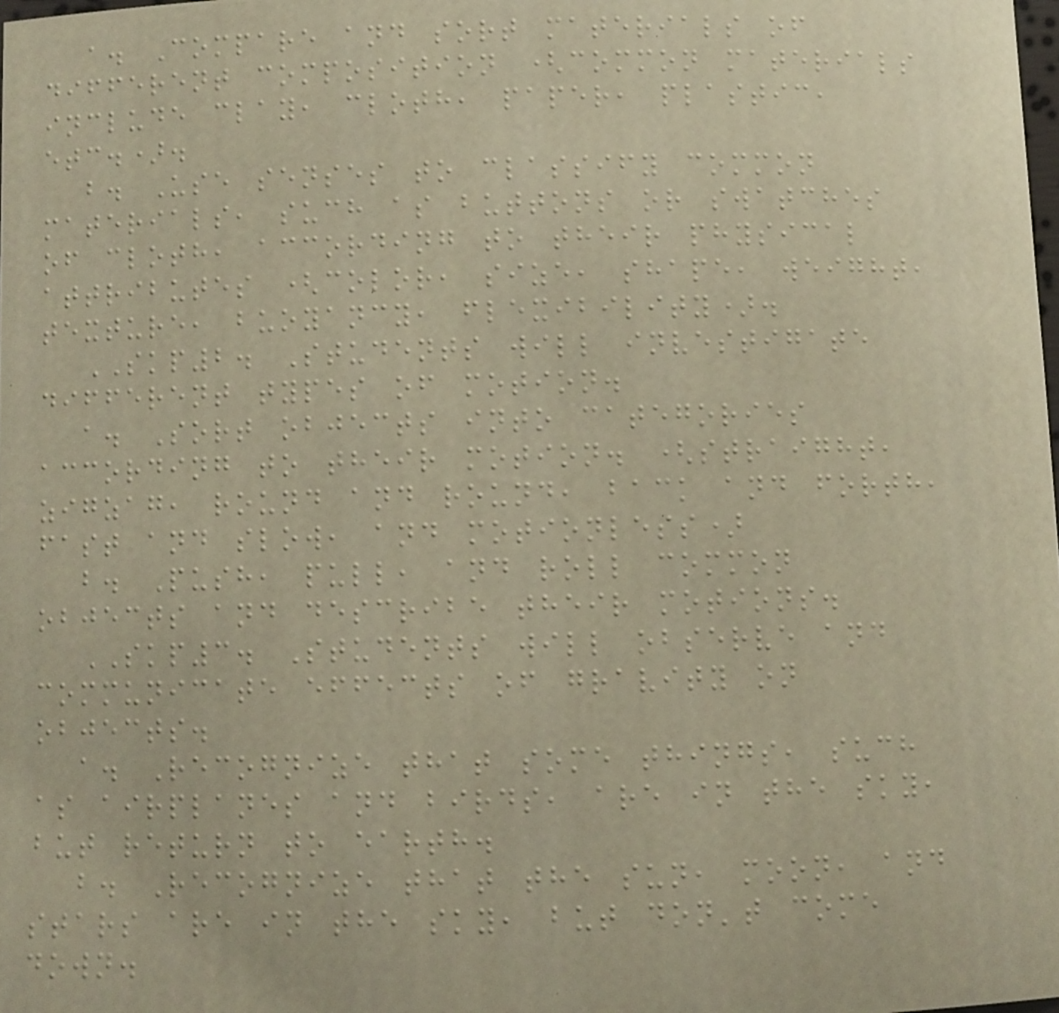a. Compare and sort materials of
different composition (common materials
include clay, cloth, paper, plastic,
etc.).
b. Use senses to classify common
materials, such as buttons or swatches
of cloth, according to their physical
attributes (color, size, shape, weight,
texture, buoyancy, flexibility).
SKP2. Students will investigate
different types of motion.
a. Sort objects into categories
according to their motion. (straight,
zigzag, round and round, back and forth,
fast and slow, and motionless)
b. Push, pull, and roll common
objects and describe their motions.
SKP3. Students will observe and
communicate effects of gravity on
objects.
a. Recognize that some things, such
as airplanes and birds, are in the sky,
but return to earth.
b. Recognize that the sun, moon, and
stars are in the sky, but don't come
down.
